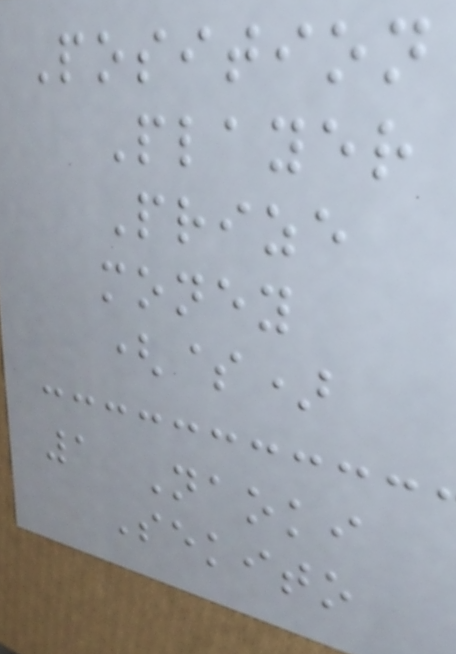Position
Player
Prize
money
($)
1 Naoki
Sekito
